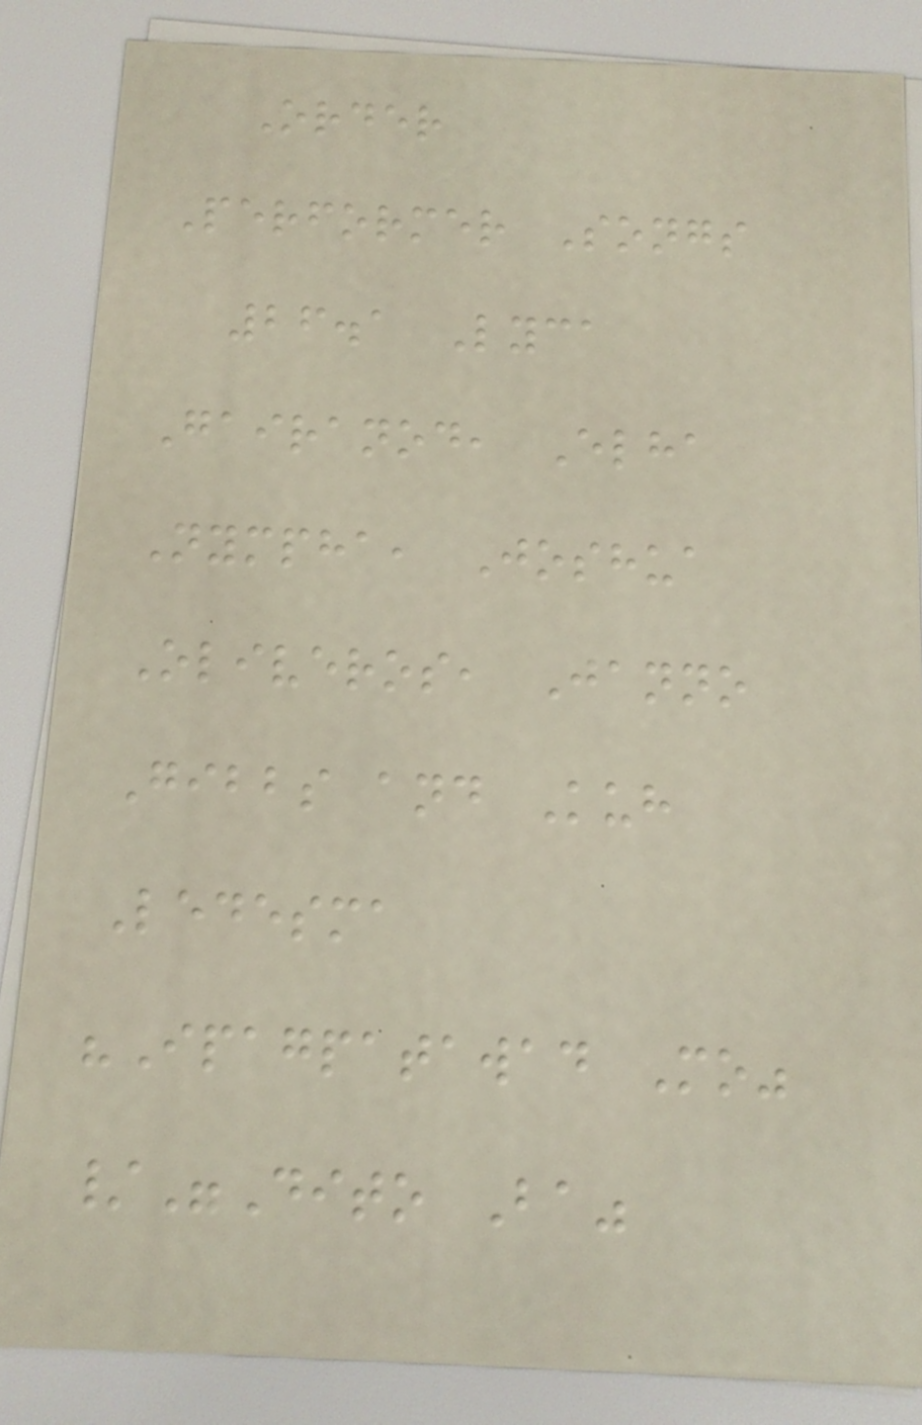Order
Performer Songs
26.1 Lyca
Gairanod, Elha
Nympha, Joshua
Oliveros, Janno
Gibbs and Kuh
Ledesma
"Ipagpatawad Mo"
/"Dito Ba"
